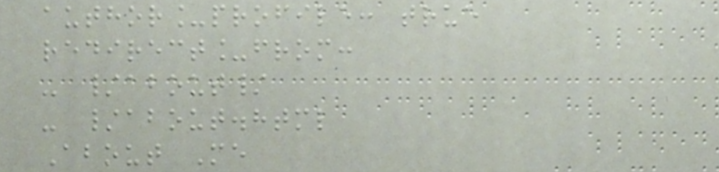author_profile: true
redirect_from:
- /about/
- /about.html
About Me
